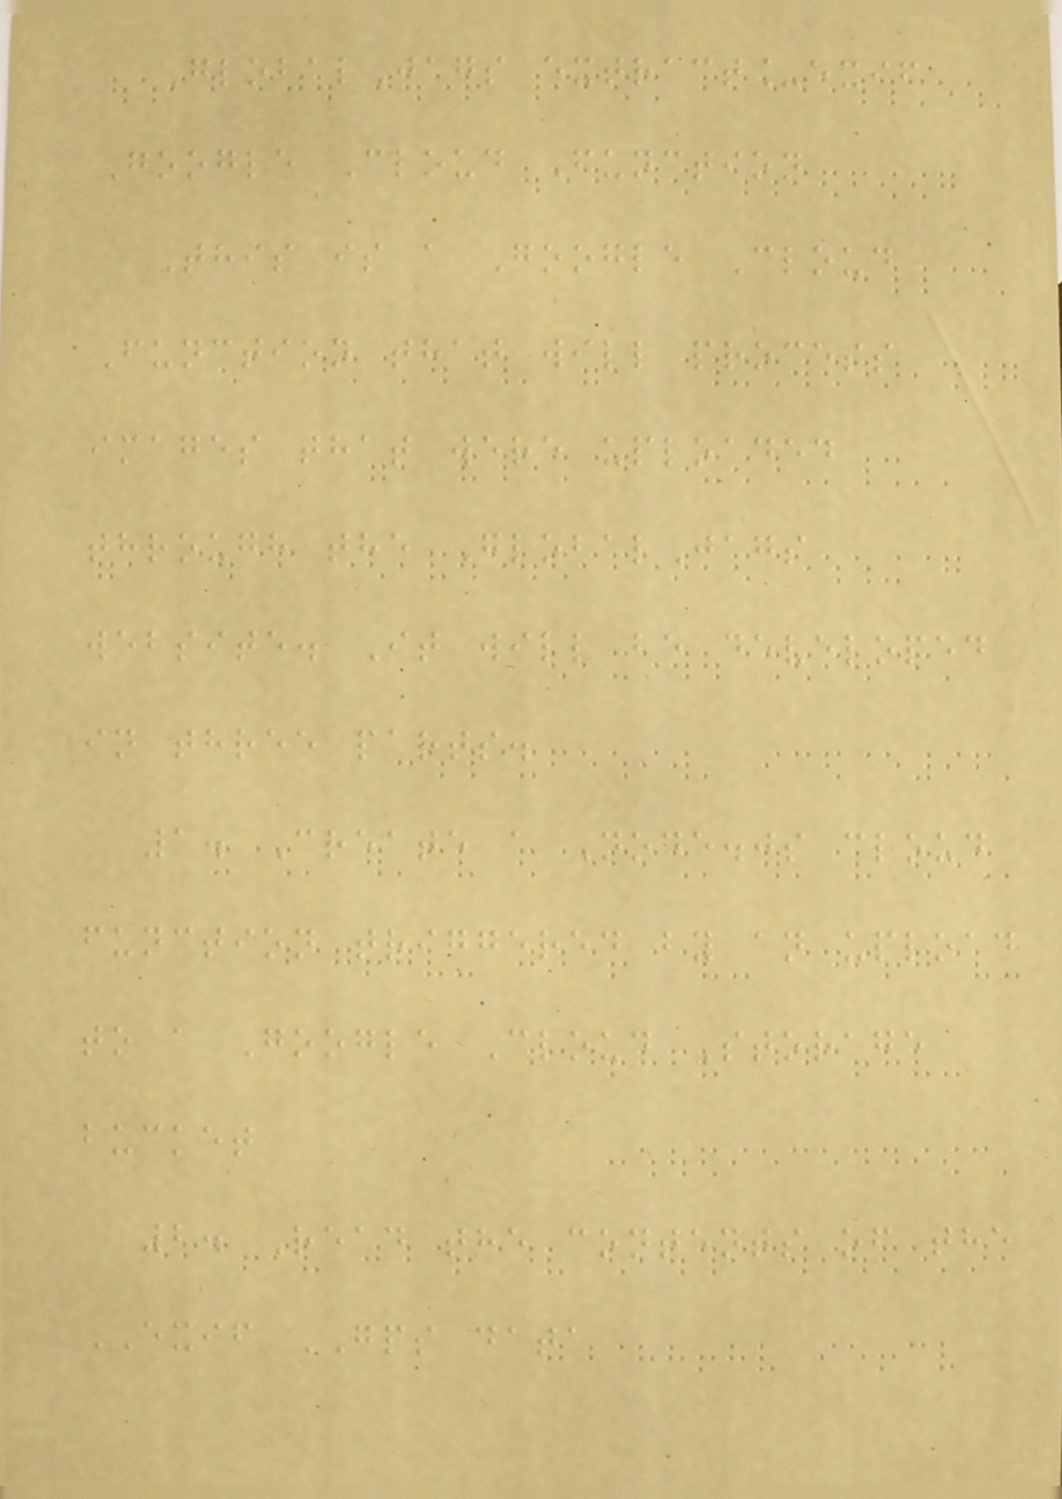GlobalJags extract_exif
Google Cloud Function
This is a Google Cloud
Function that will process
images that were uploaded
through the GlobalJags
website. It will be developed
in three parts.
1. Create a Node.js cloud
function triggered by an upload
to a Google Cloud Storage
bucket
2. Read the contents of the
EXIF GPS data
